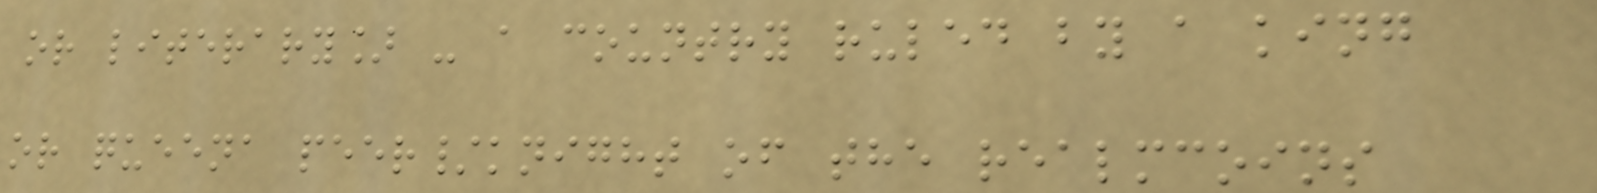or literary] - a country ruled by a king
or queena peer/knight of the realmcoins
